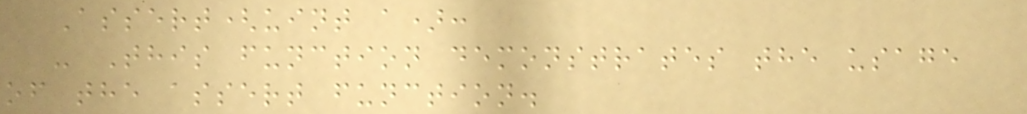Assert(uint a):
- This function demonstrates the usage
of the assert function.
